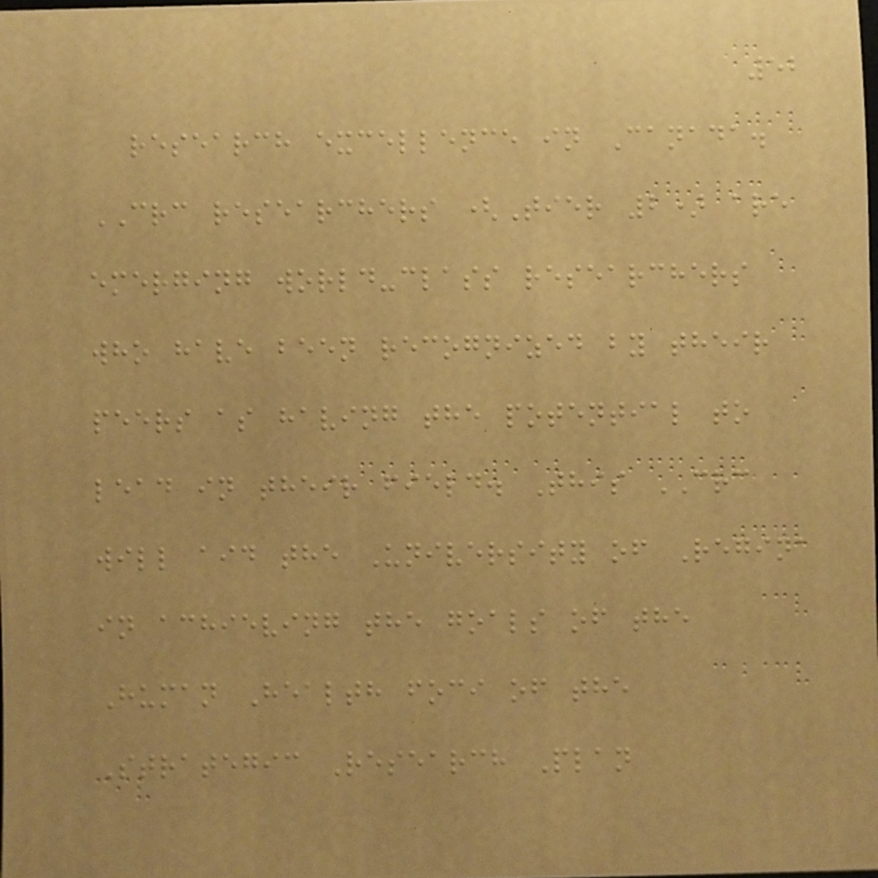52
research excellence in Canada.
CRC researchers (Tier 2) are
emerging world-class researchers
who have been recognized by their
peers as having the potential to
lead in their field. This CRC
will aid the University of Regina
in achieving the goals of the
Human Health foci of the
Strategic Research Plan
